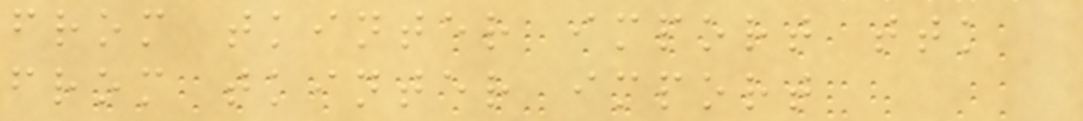from tkinter import ttk
from tkinter import
